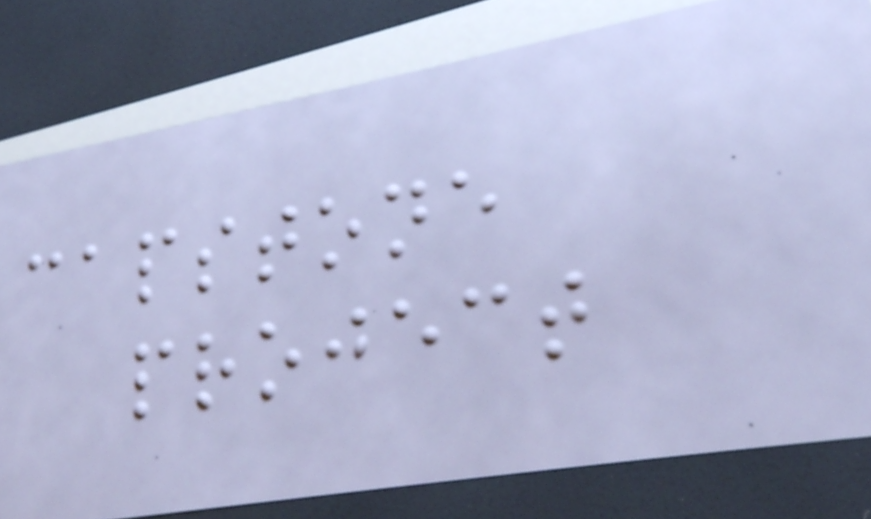capstone
project
